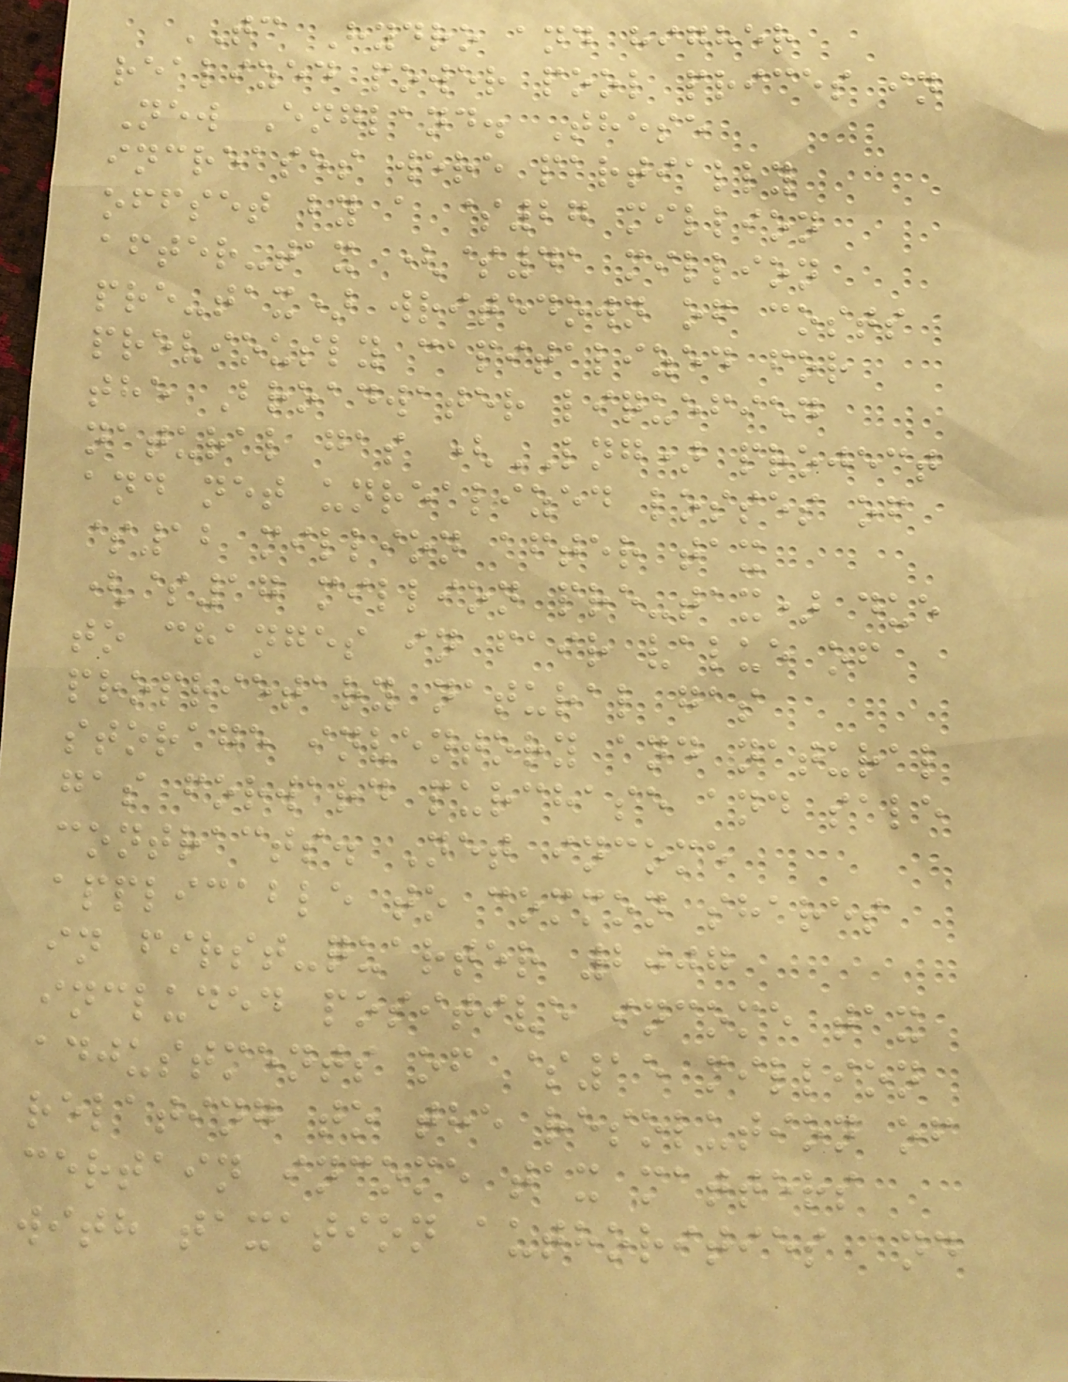TC Hydro and higher
realized power pool prices in
New England. These
increases were partially
offset by a $27 million
after-tax ($41 million
pre-tax) writedown of costs
previously capitalized for
the Broadwater liquefied
natural gas (LNG) project
and net unrealized losses of
$12 million after tax
($17 million pre-tax) due
to changes in fair value of
proprietary natural gas
storage inventory and natural
gas forward purchase and sale
contracts. Net income
applicable to common shares
in first-quarter 2007
included positive income tax
adjustments of $15 million
relating to the resolution of
certain income tax matters
with taxation authorities and
